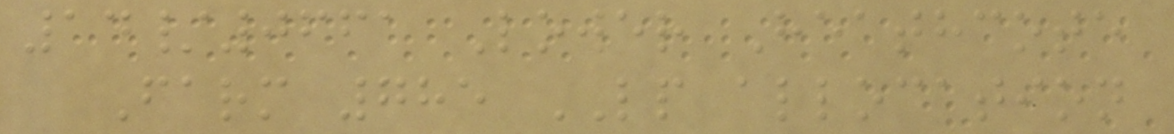14/0661 Lower Heathcote
Farm 785 LP allocation
